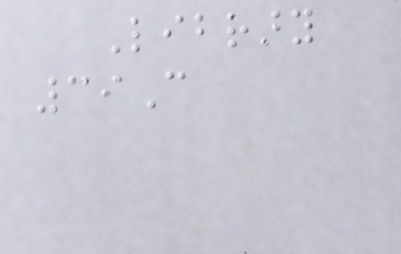Library
39C
